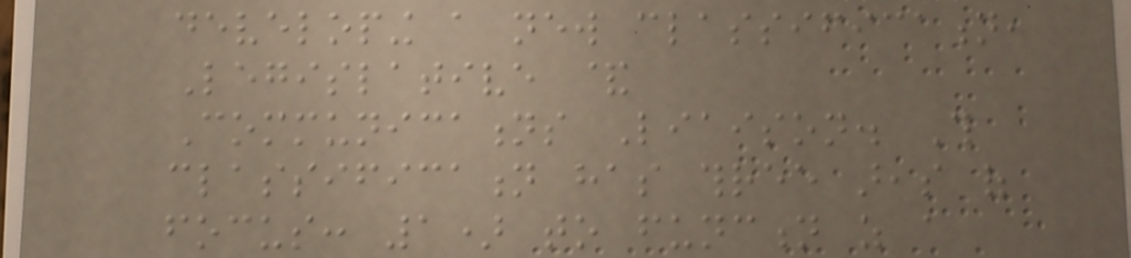developing a new classification,
Legislative &
Communications Liaison. This
classification has three areas of
focus: 1) to function as a
